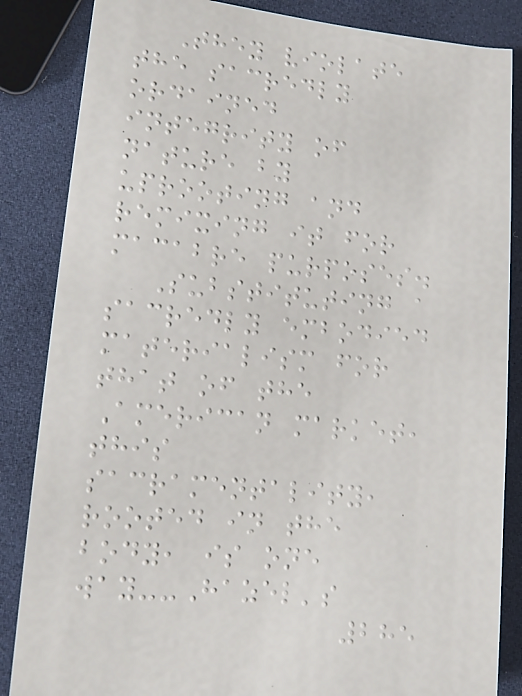They violate
the sacredly
ordained
integrity of
nature by
uprooting and
remixing it for
macabre purposes.
Substituting a
sacredly embodied
materialism for
that of the
American market,
this
sacramentality,
rooted in the
body, is one
way--Hazel's
285
